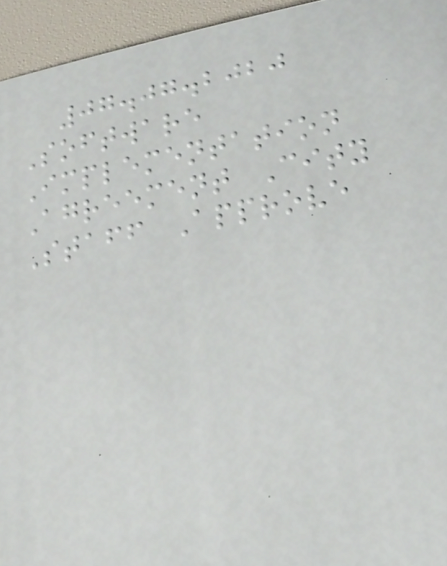07.07.2020
Software
Implementation
Agreement City
Staff Approve
